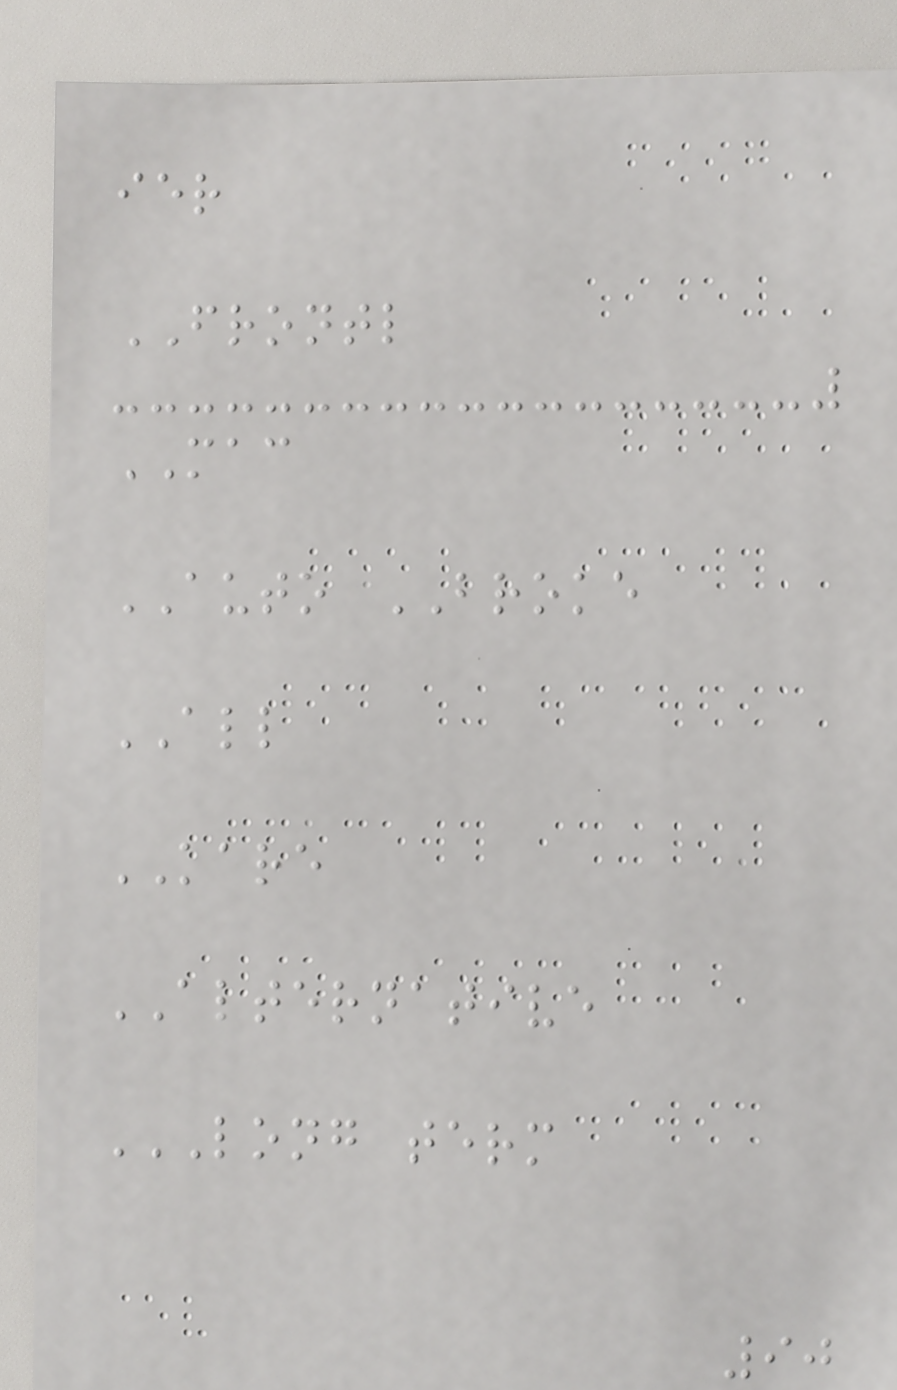ier
FRONTL
MAC
AUTO BROKE
ALL
KARE
ALTERNATIVE
LONG TERM
90
